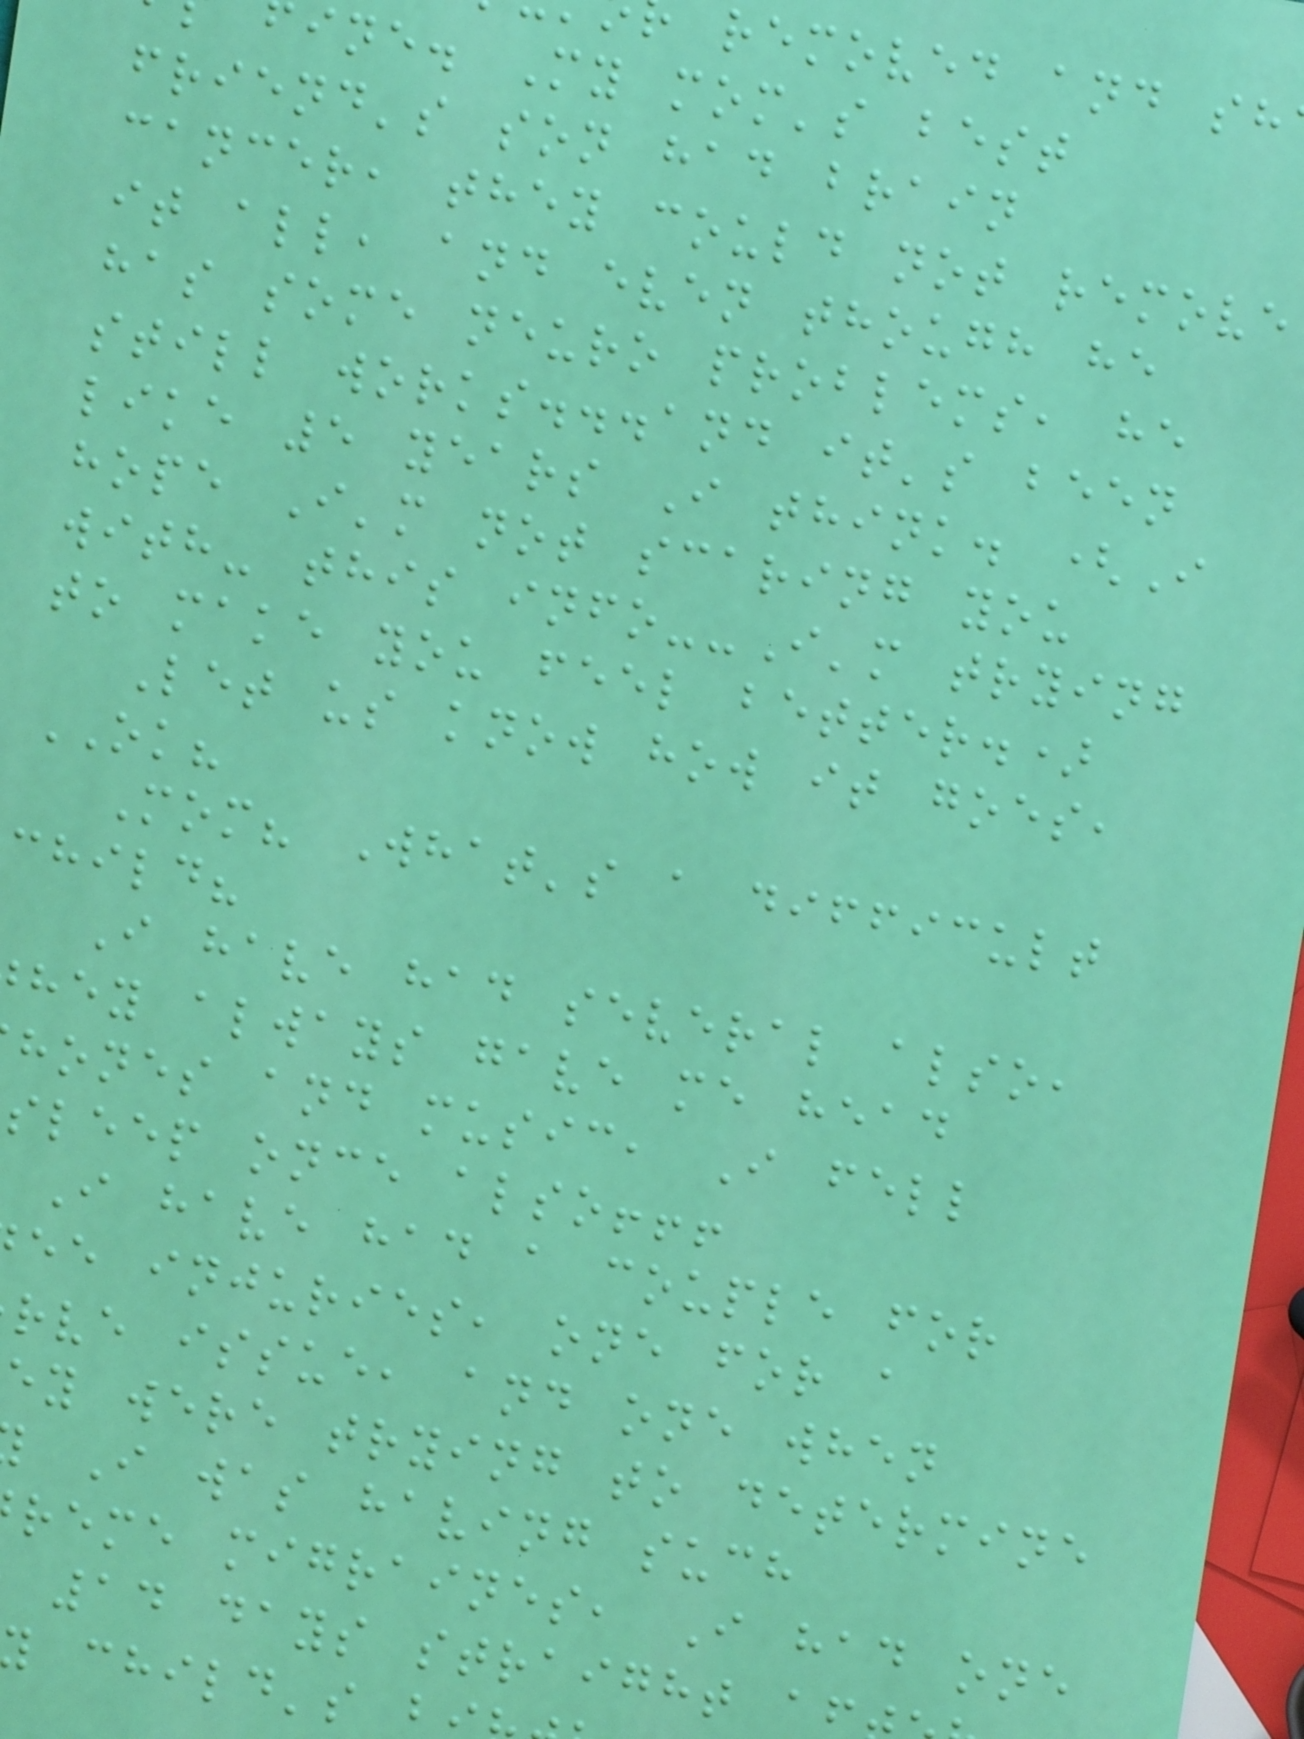removed and sh
ine. My mom's best
friend's son had brain
cancer, they could not remove
it all, and even though he
has some neuro problems, he
still works...and it's been
like 5 years I think. (I
hope I'm not scaring you
with- this info--I'm trying
to make you feel better.)
Let us know how it goes,
OK?
Mom? What's a difficult
child?
I have had several also,
hey always gave me head
hones and music, I fell
sleep once also!!!
I have had a couple for
ee injuries, one for a
rve issue, and one when
ey were trying to determine
I was having such
reme migraines, I had one
14 days straight a
child's
